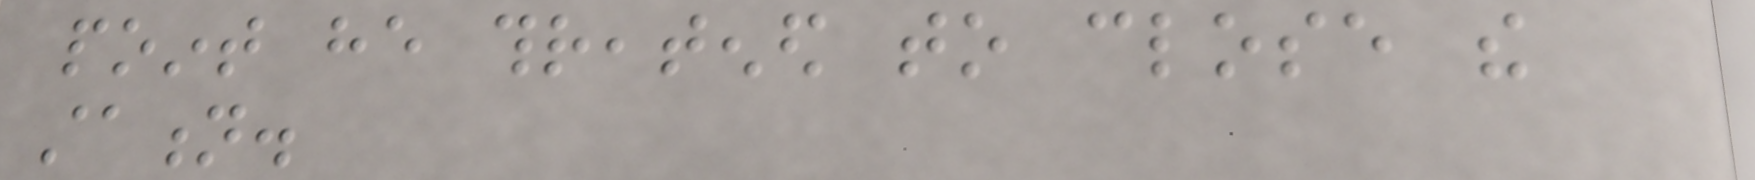point he threatened to close the
station.
